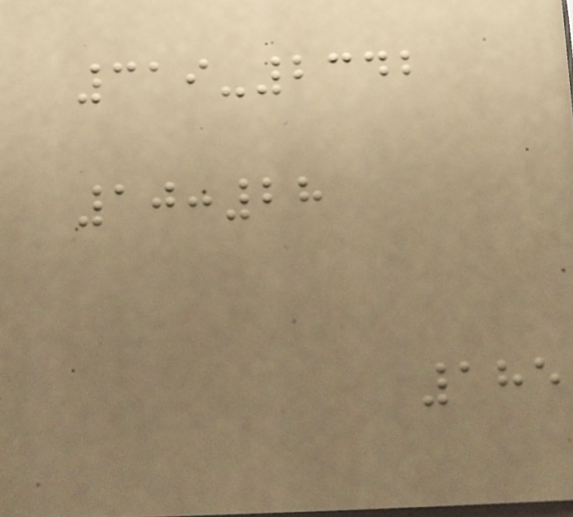319-2342
10:28
185
